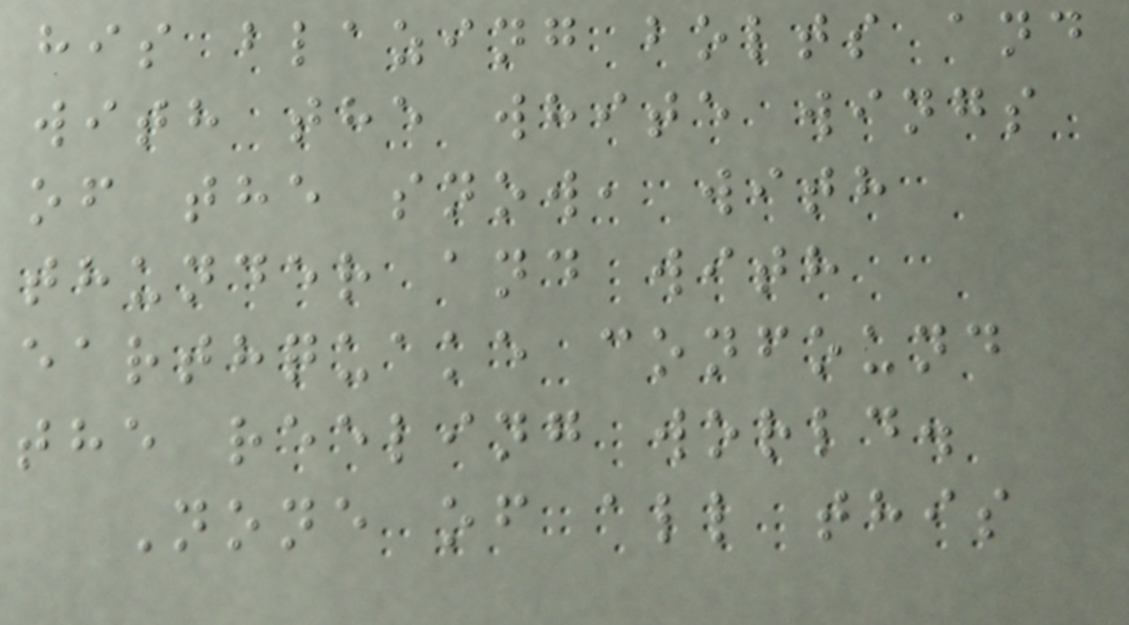his blazing bolts and
with the white wings
of the snow, with
thunder and with
earthquake confound
the reeling world.
None of all this
